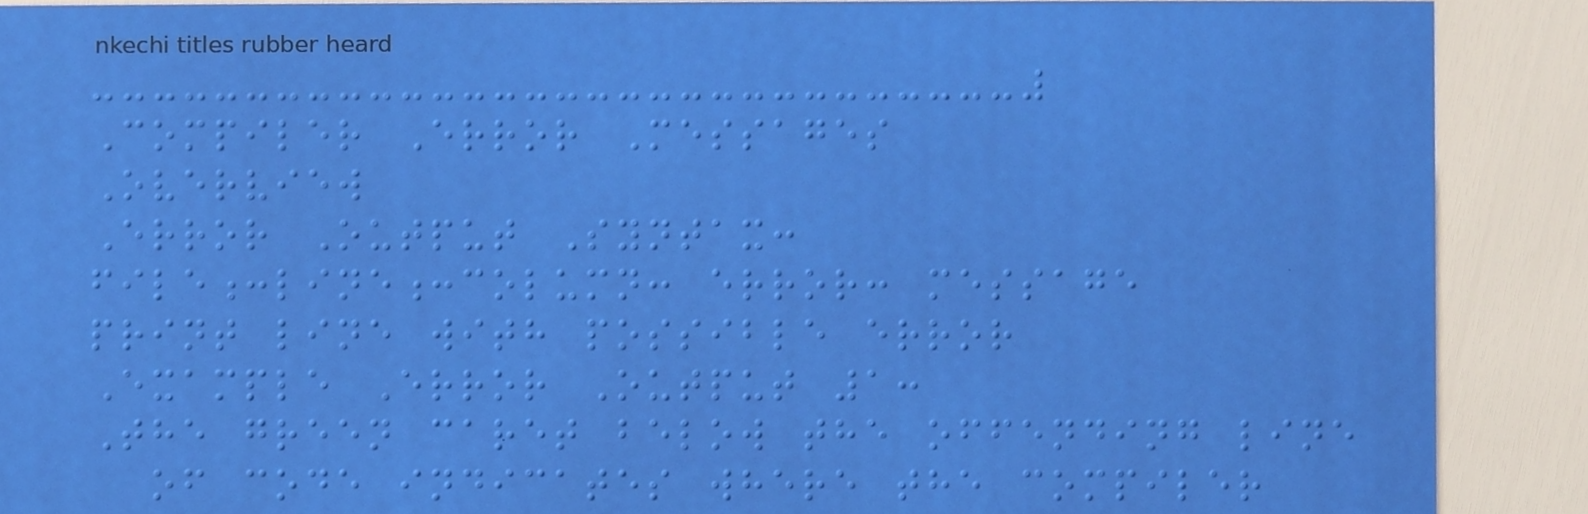Compiler Error Messages
Overview
Error Output Syntax:
file:line:column: error: message
print line with possible error
Example Error Output 1:
The green caret below the offending line
of code indicates where the compiler
